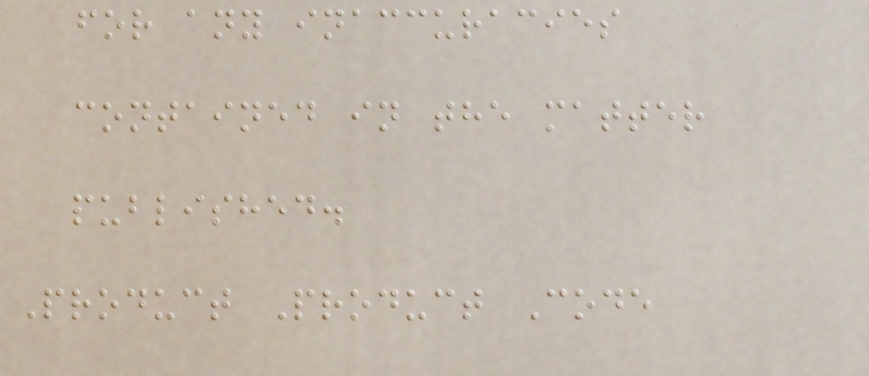for any inaccuracies
contained in the matter
published.
Product Product Code
